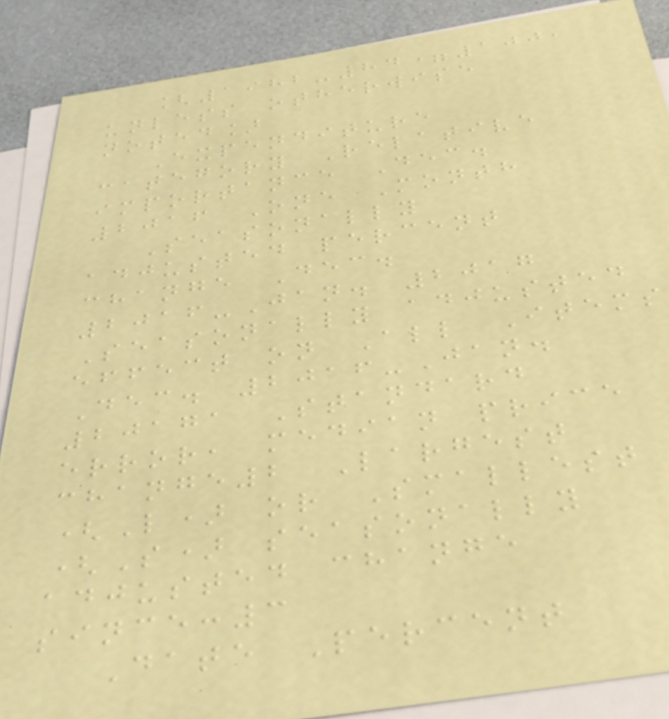[1982-84=100,
unless otherwise
noted]
Expenditure
category Relative
importance Dec.
2016 One Month
Seasonally
adjusted percent
change Dec.
2016-Jan. 2017
Seasonally adjusted
effect on All Items
Dec. 2016-Jan.
20171 Standard
error, median price
change2 Largest
(L) or Smallest
(S) seasonally
adjusted change
since:3
Date Percent
